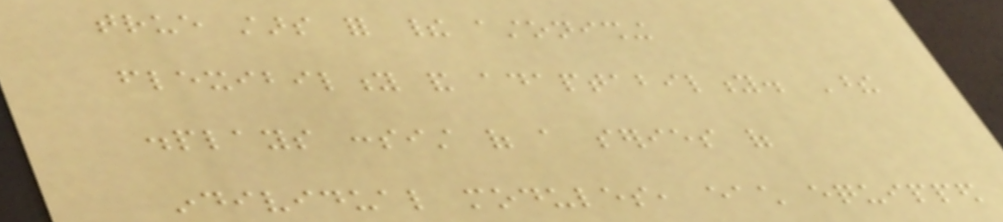true stars for their astonishing
flexibility and adaptability. These
displays consist of a series of
individual modules, each equipped
